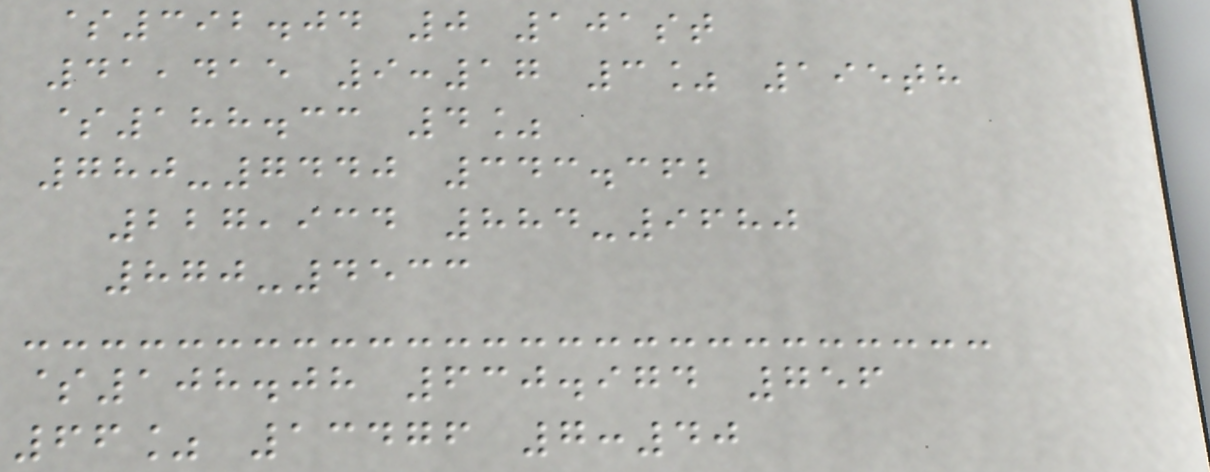$392.04 0 101st
41,415 9:17 3% 195th
$188.33 4%
780-7440 343.362
227,934 884-9680
870-4533
$108.08 630.974 756
66% 13476 7:40
